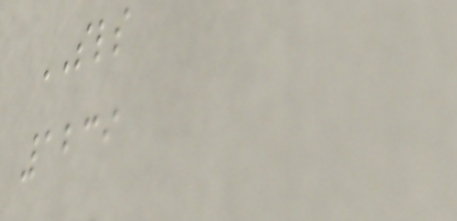SLS
1239
